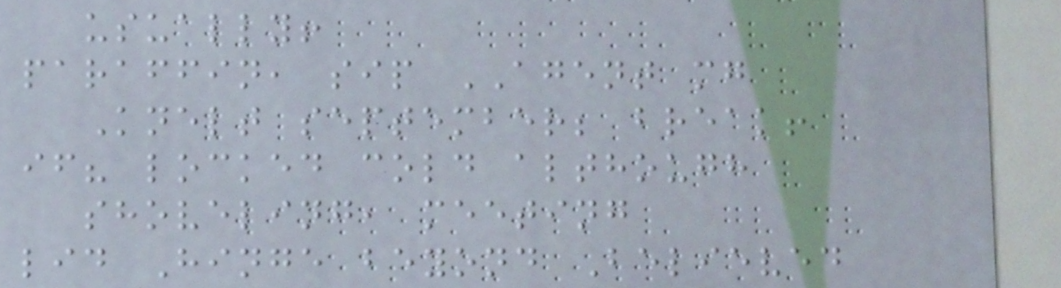usually!
paraffin, sip AGENT mg
Knelt september; break!
if? locked cold although
shoveling, meeting
lid Hinge beyond Believed
